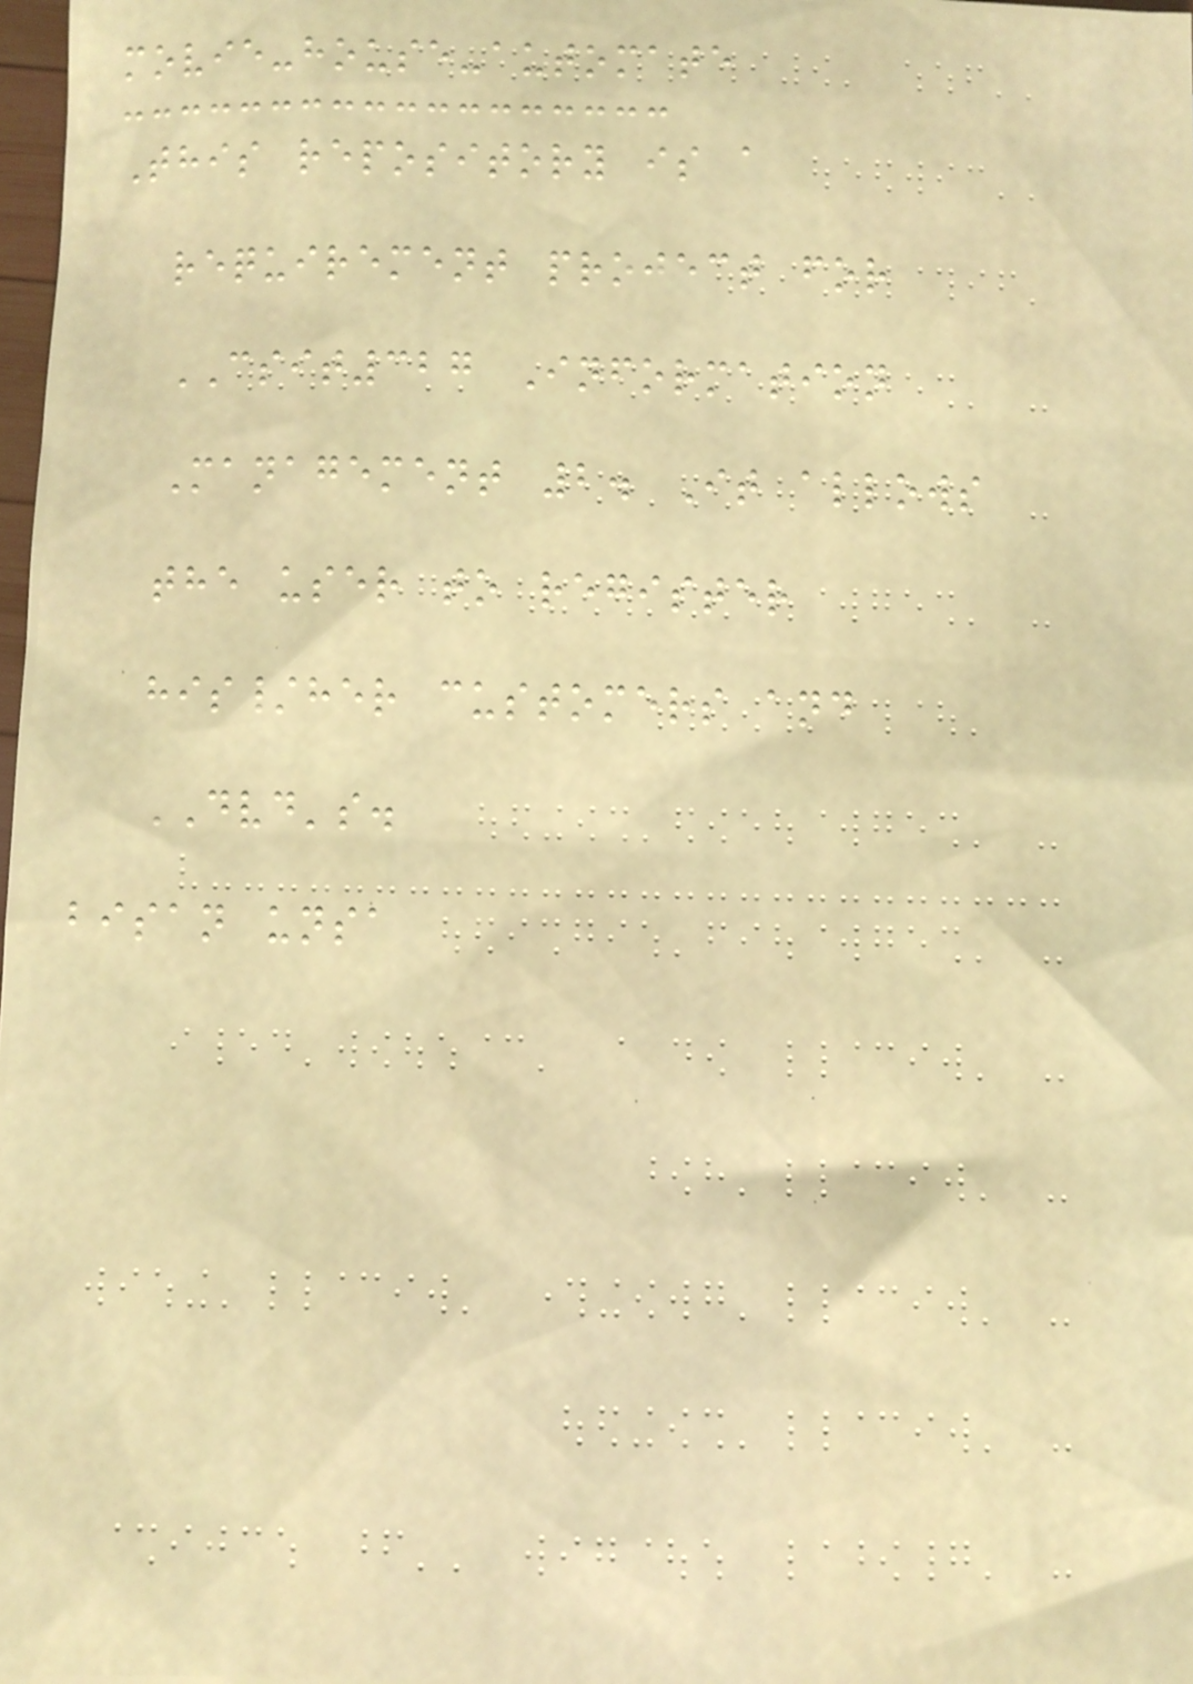movie-house-automate
This repository is a
requirement project for
CSIT327 Information
Management 2. It allows
the user to register
his/her customers and
DVD's.
bisan unsa
